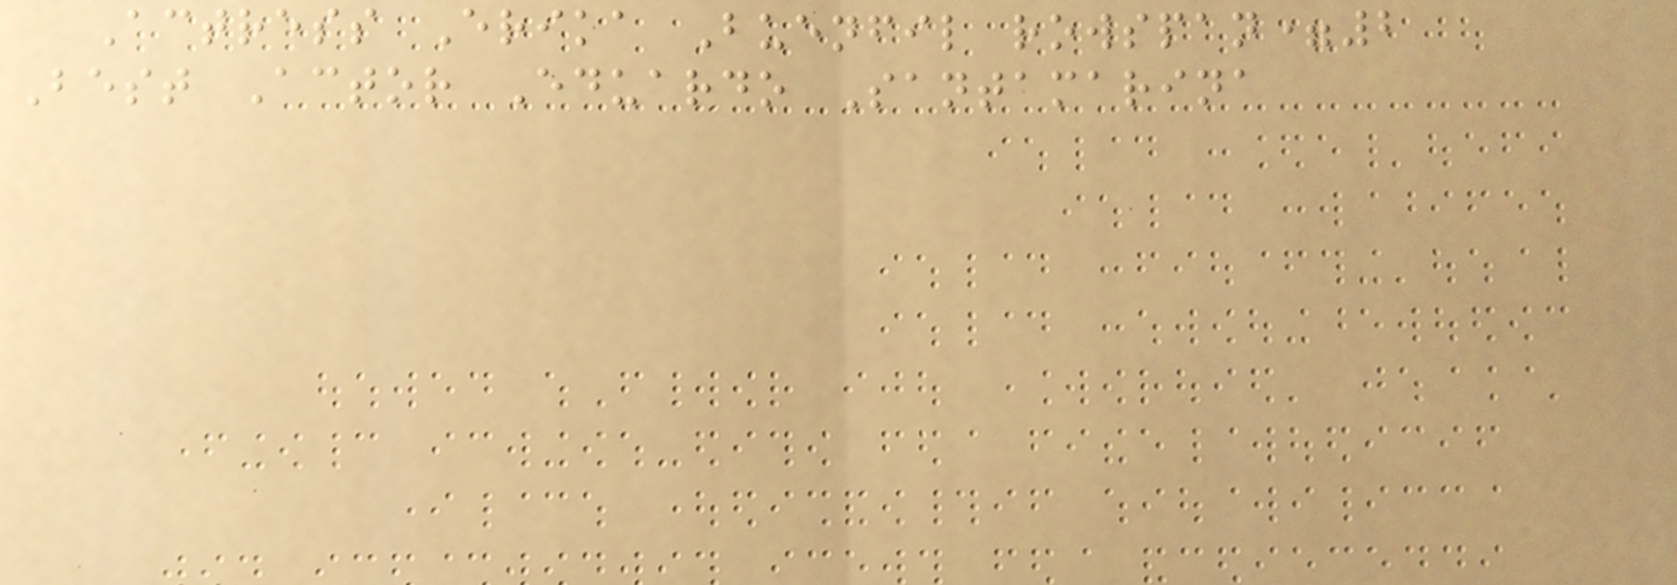Actress Erika Buenfil rowspan=2
Best Actor Eduardo Santamarina
